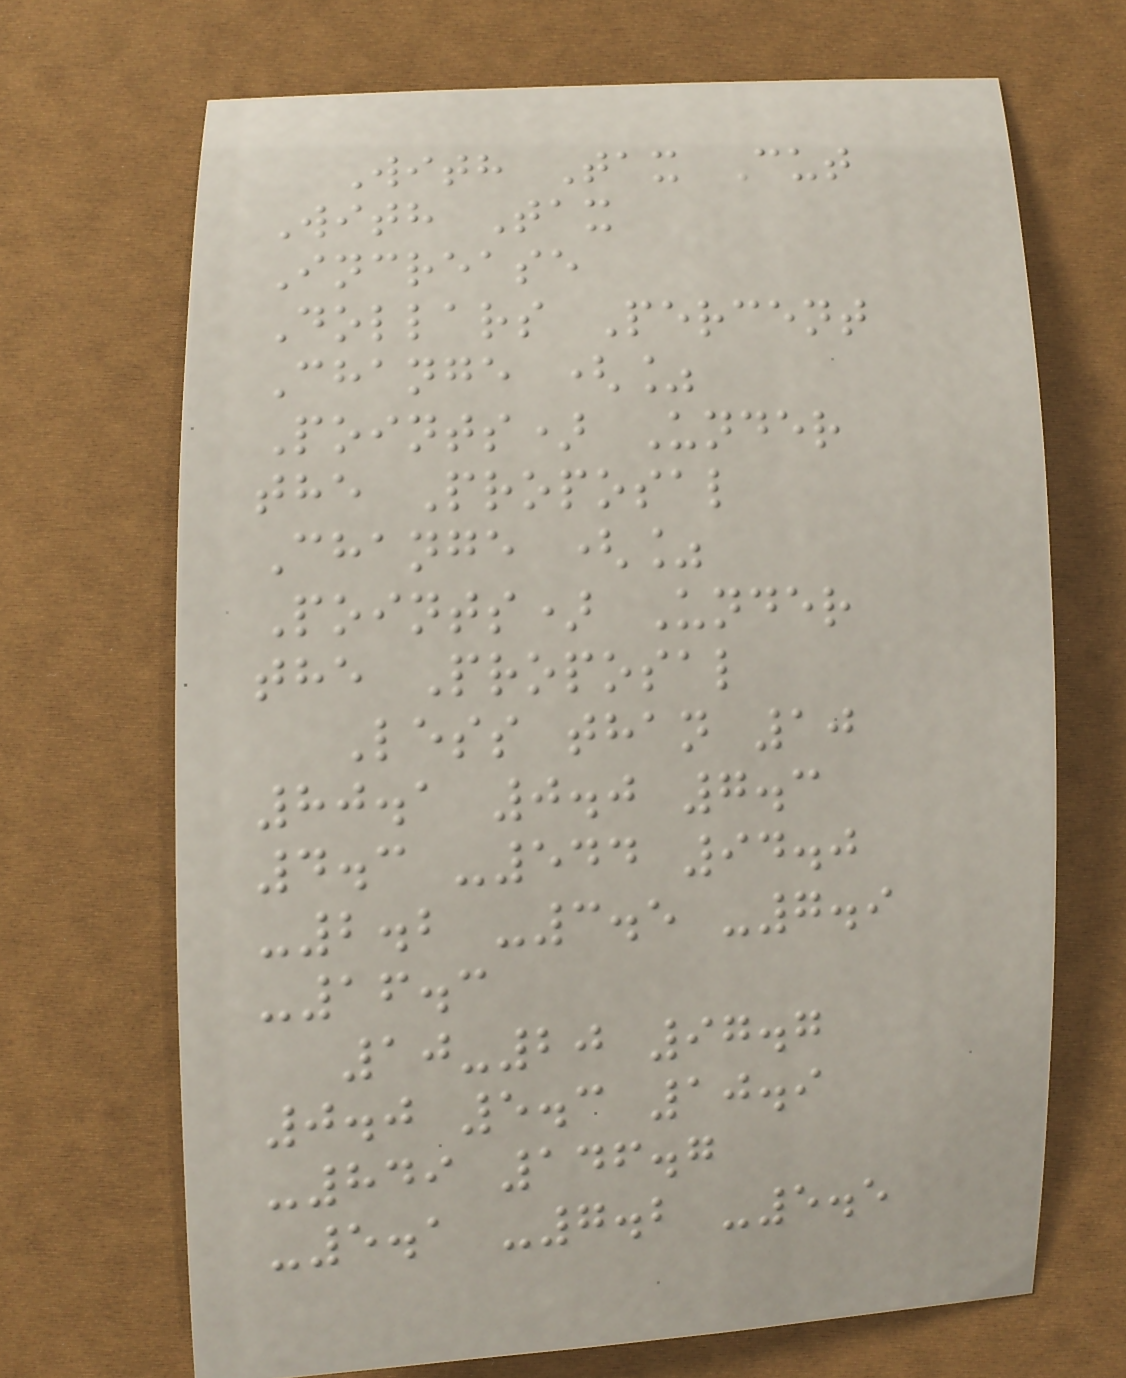With Tax Cut
With Tax
Increase
Dollars Percent
Change (%
Points) Under
the Proposal
Change (%
Points) Under
the Proposal
Less than 10
80.1 0.0 7.3
4.3 -544 94.0
-2.2 -3.5 -7.9
-16.3
10-20 97.7
0.0 5.3 10.9
-849 146.7
-5.1 -7.2 -5.5
